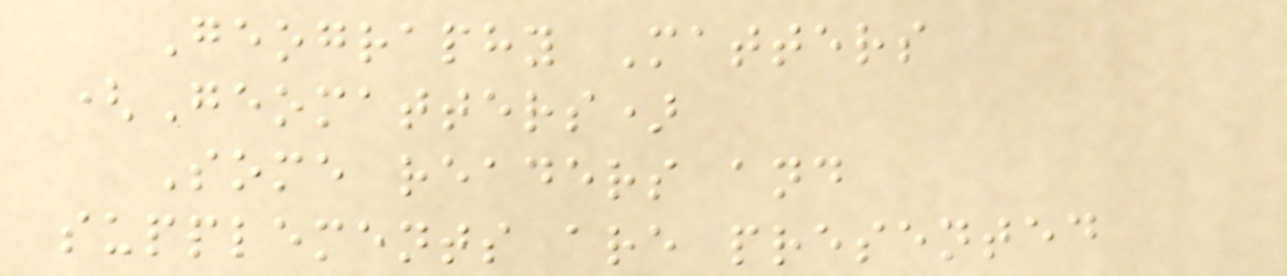Geography Matters
(Geomatters)
Some readers and
supplements are presented
